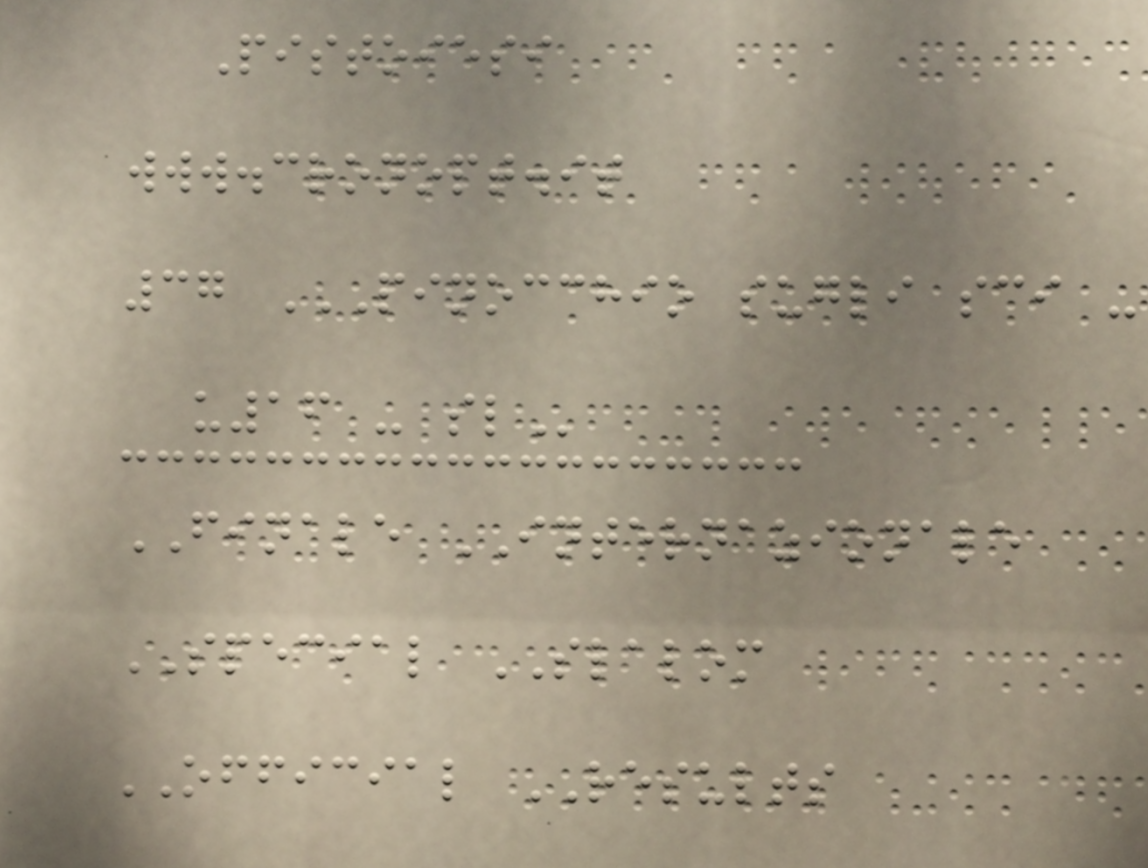Pistoiesi
www.cronopt.it
37 PINOCCHIO SUGLI SCI -
U16 - SL
FINALE INTERNAZIONALE
SPECIAL SLALOM
OFFICIAL RESULTS
